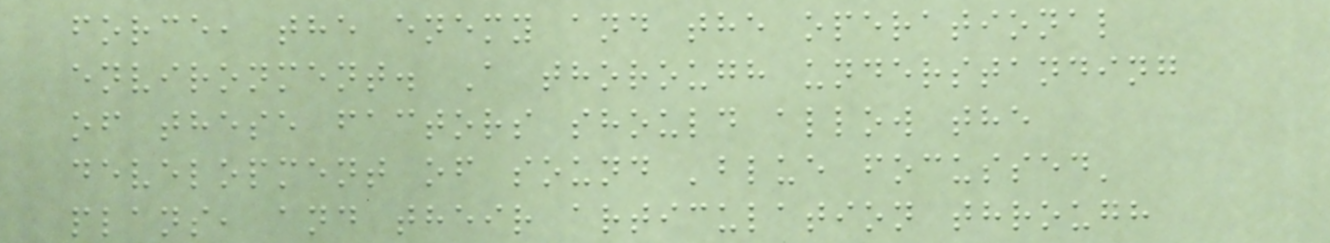force, the enemy and the operational
environment. A thorough understanding
of these factors should allow the
development of sound 'blue focussed'
plans, and their articulation through
